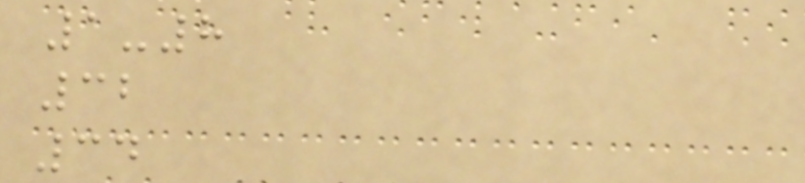1-8
32
34
